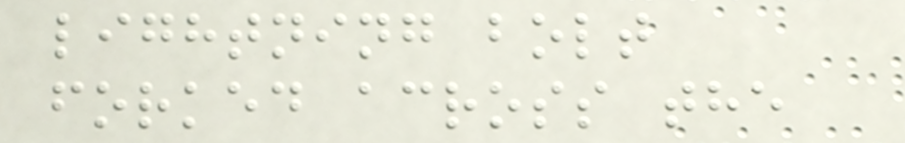lightning bolt
forked across the
